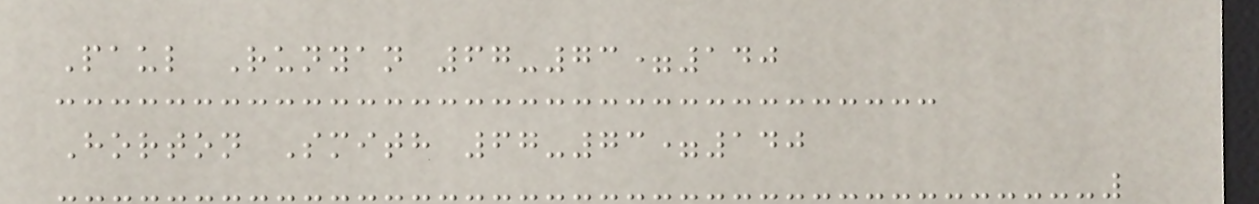Paul Runyan 67-73=140
Horton Smith 67-73=140
